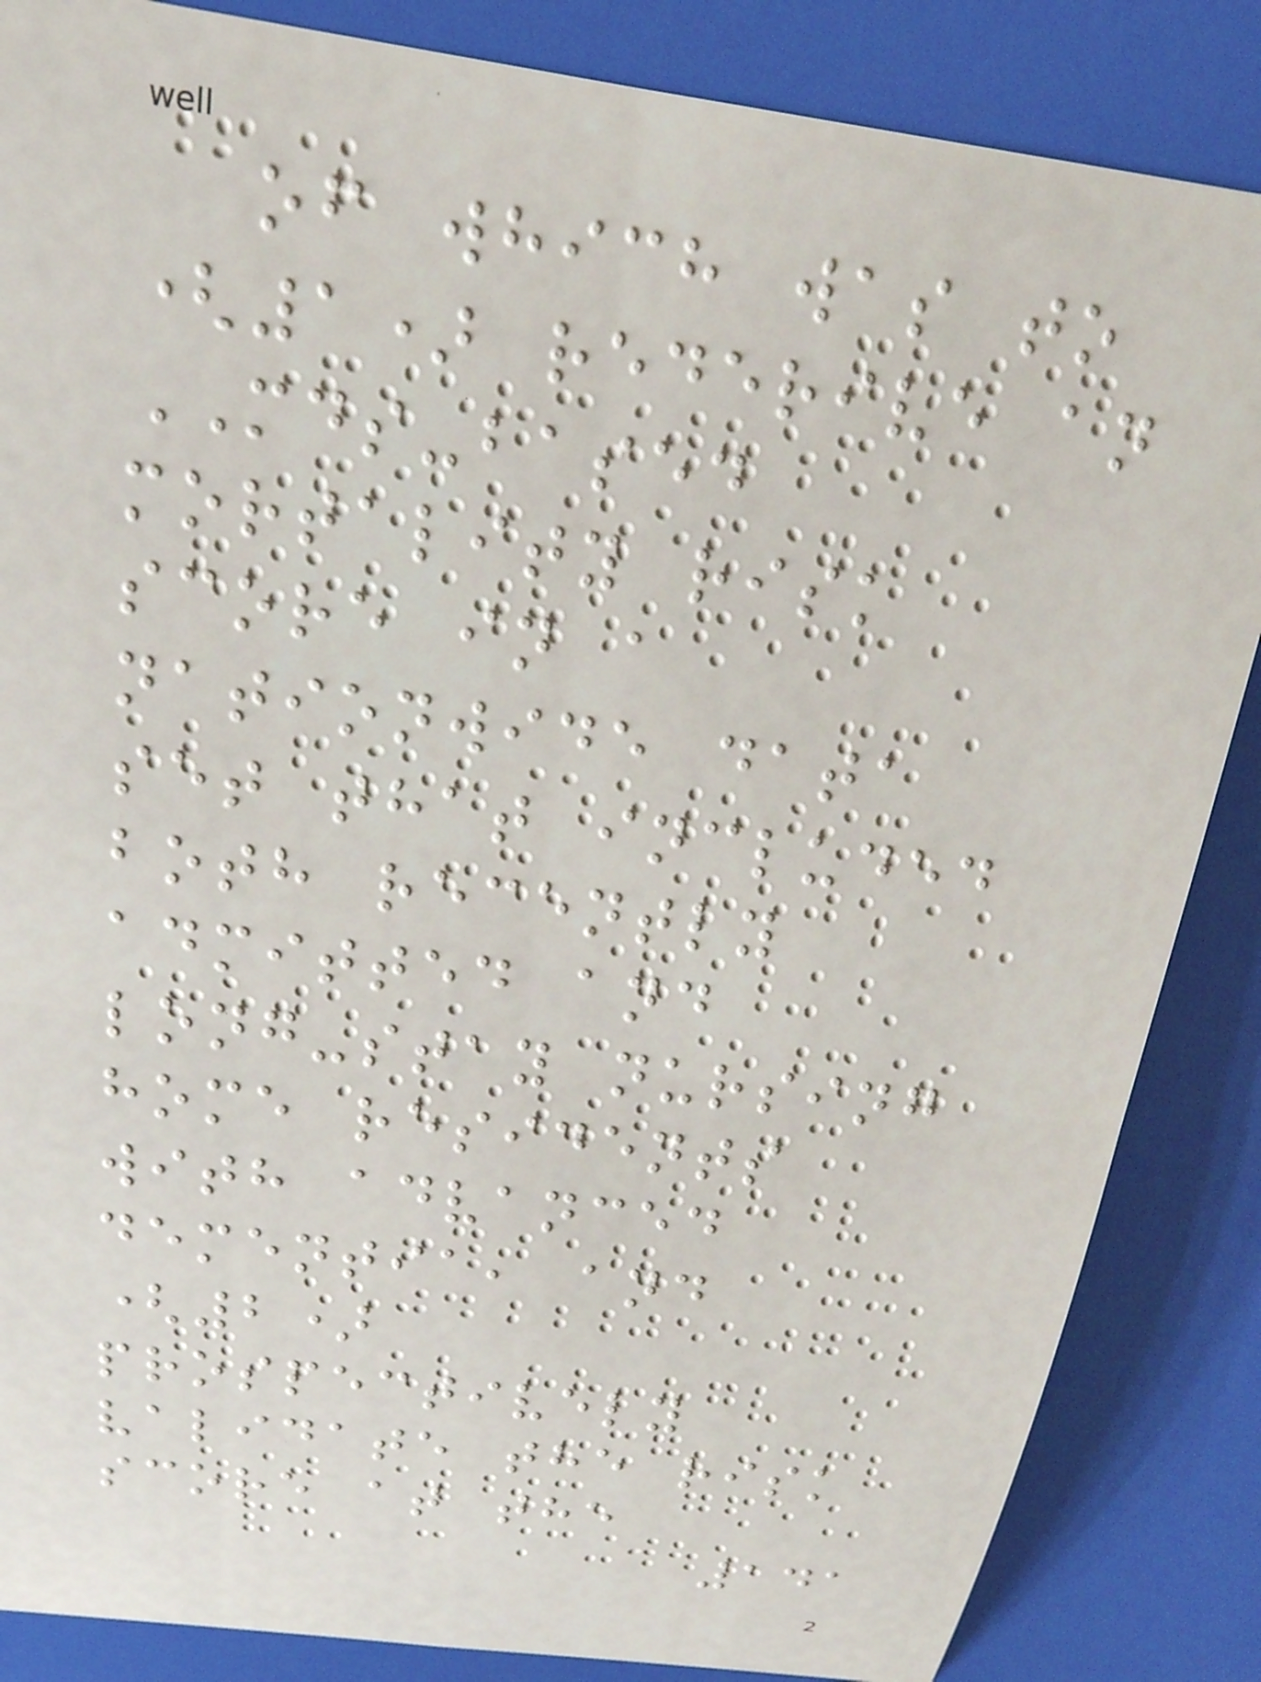of which was to
(1) rederive an
MDS-based
mortality risk
score in a
nationwide data
set that included
both recently
admitted and
long-stay nursing
home residents
with advanced
dementia, and
(2)
prospectively
validate the risk
score at the
141
